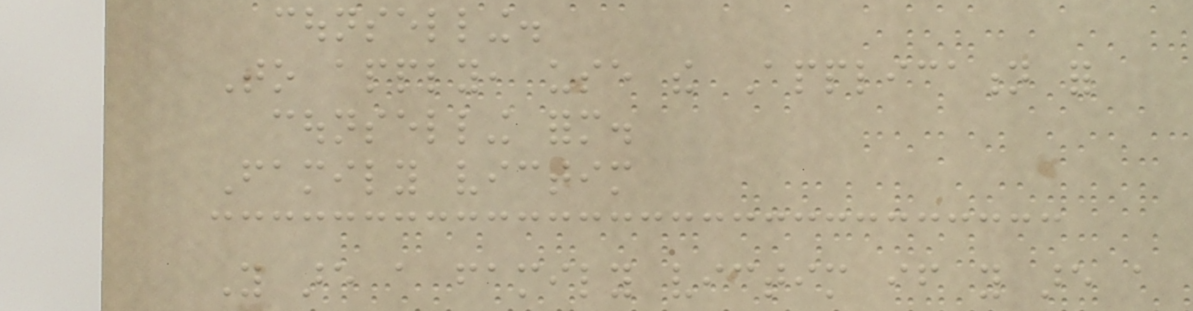counselling.
To apply, use the Application for
counselling form.
Family victim
You are a family victim if you are a
